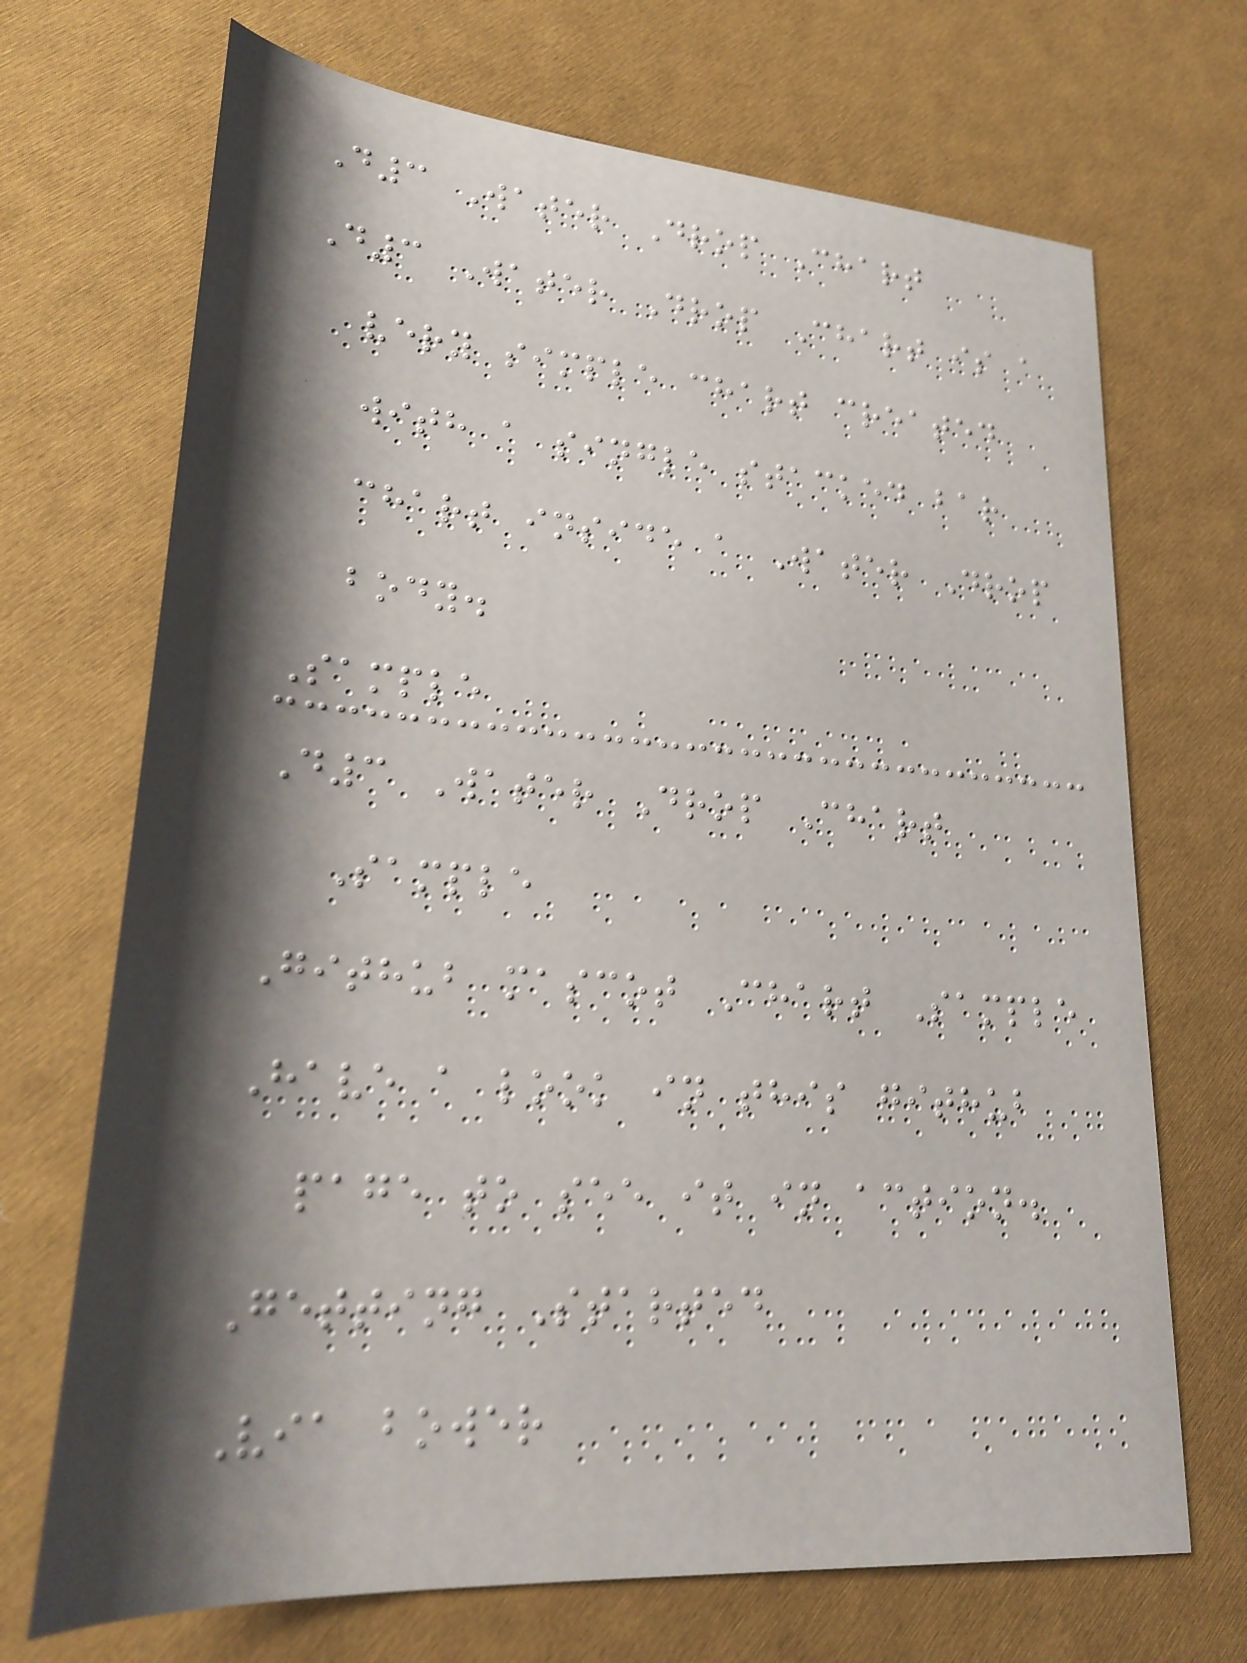D3 Water Drop Chart
D3 Water Drop Chart is a
very simple chart created
with a single stacked bar
chart inside a Water Drop
body.
Sample
D3 Water Drop Chart
Sample
Github mascot Chart Sample
Have a look in this github
page to see it in action.
Getting Started
Via bower
